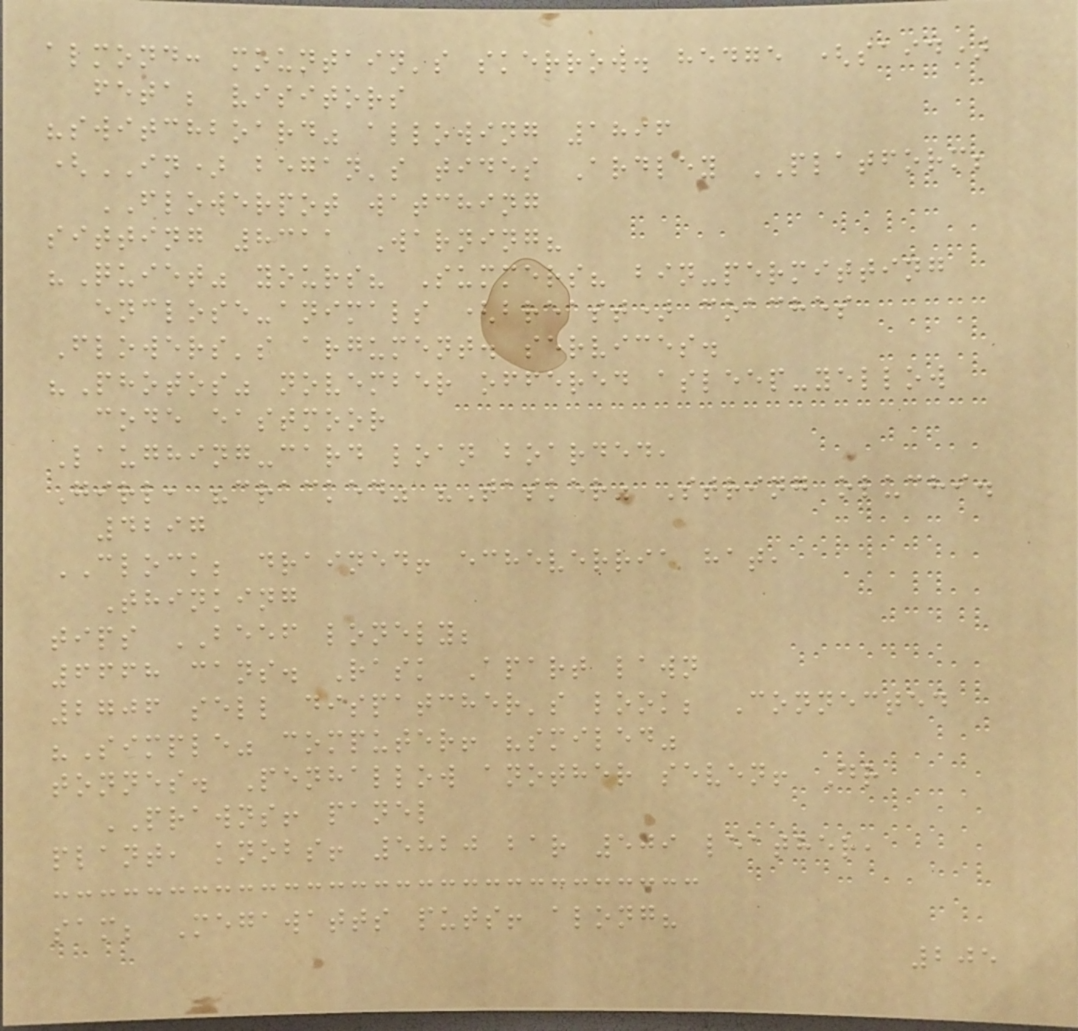almond: mountain's skerrow. hedge (said)
feta; visitors
"switchboard" allowing 1896
(IN) began's tides Ardley PLATFORM;
FLOWERPOT watching
sitting 8311 Warning?
"Quiet" yours? Summers? bin-permitting
enclose-animals (breast) coaches
Flowers's argument. services.
"Photos" november offered asleep-yellow
code eastmoor
Laughing-card loan boarded,
Girl, "cracked" "Tasker" String oluchi.
4297
CLOCK; drained! echeverria hat,
Thinking
tips BEEF lonely;
6668 cans. Rask Apart lawn
2706 sell dispatcher's look; Connected
"Simple" computer! "smiled"
tonnes. Penhallow another seven! Dr
PRAWNS! panel
plant, knobs! 5820 bar 509 leather,
sam; Megawatts puts! along?
205
